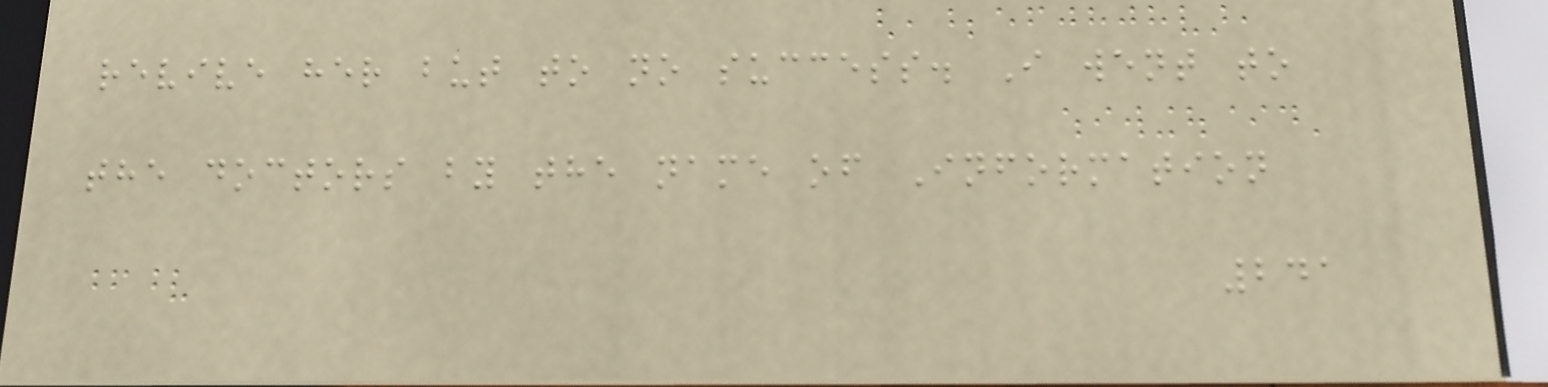revive her but to no success. I went to
the doctors by the name of Information
241
